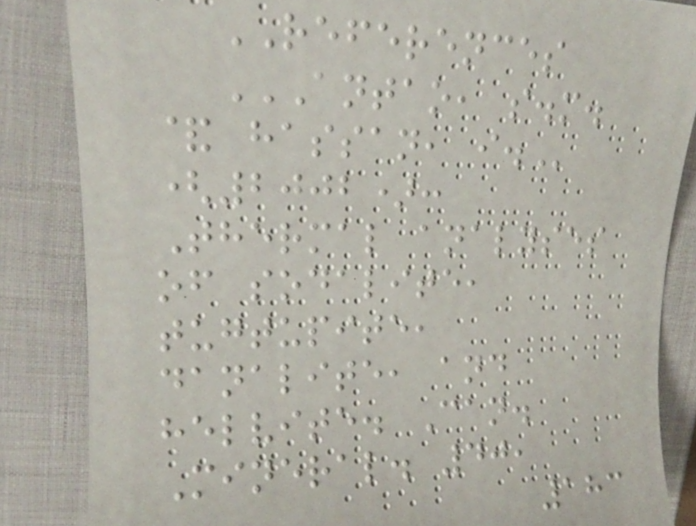REFERENCES
ANTAO, S.M.
& HASSAN, I.
(2002):
Thermal analyses
of sodalite,
tugtupite,
danalite, and
helvite. Can.
Mineral. 40,
183
